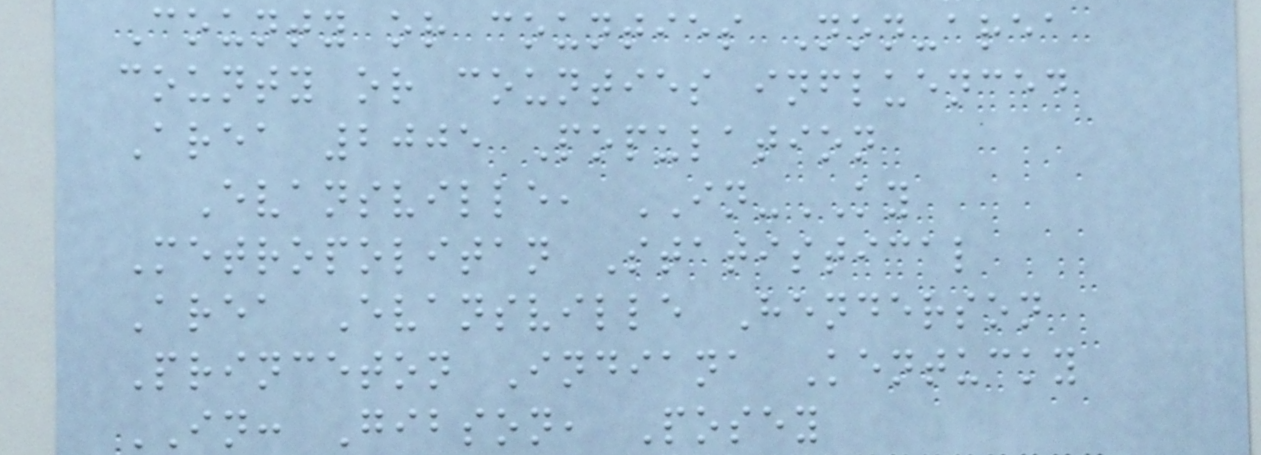County or counties Non-area
county or counties influenced
Area 2005 Population
Evansville, IN-KY
Metropolitan Statistical
Area Evansville Henderson
Princeton Indiana Kentucky
IN: Gibson, Posey
